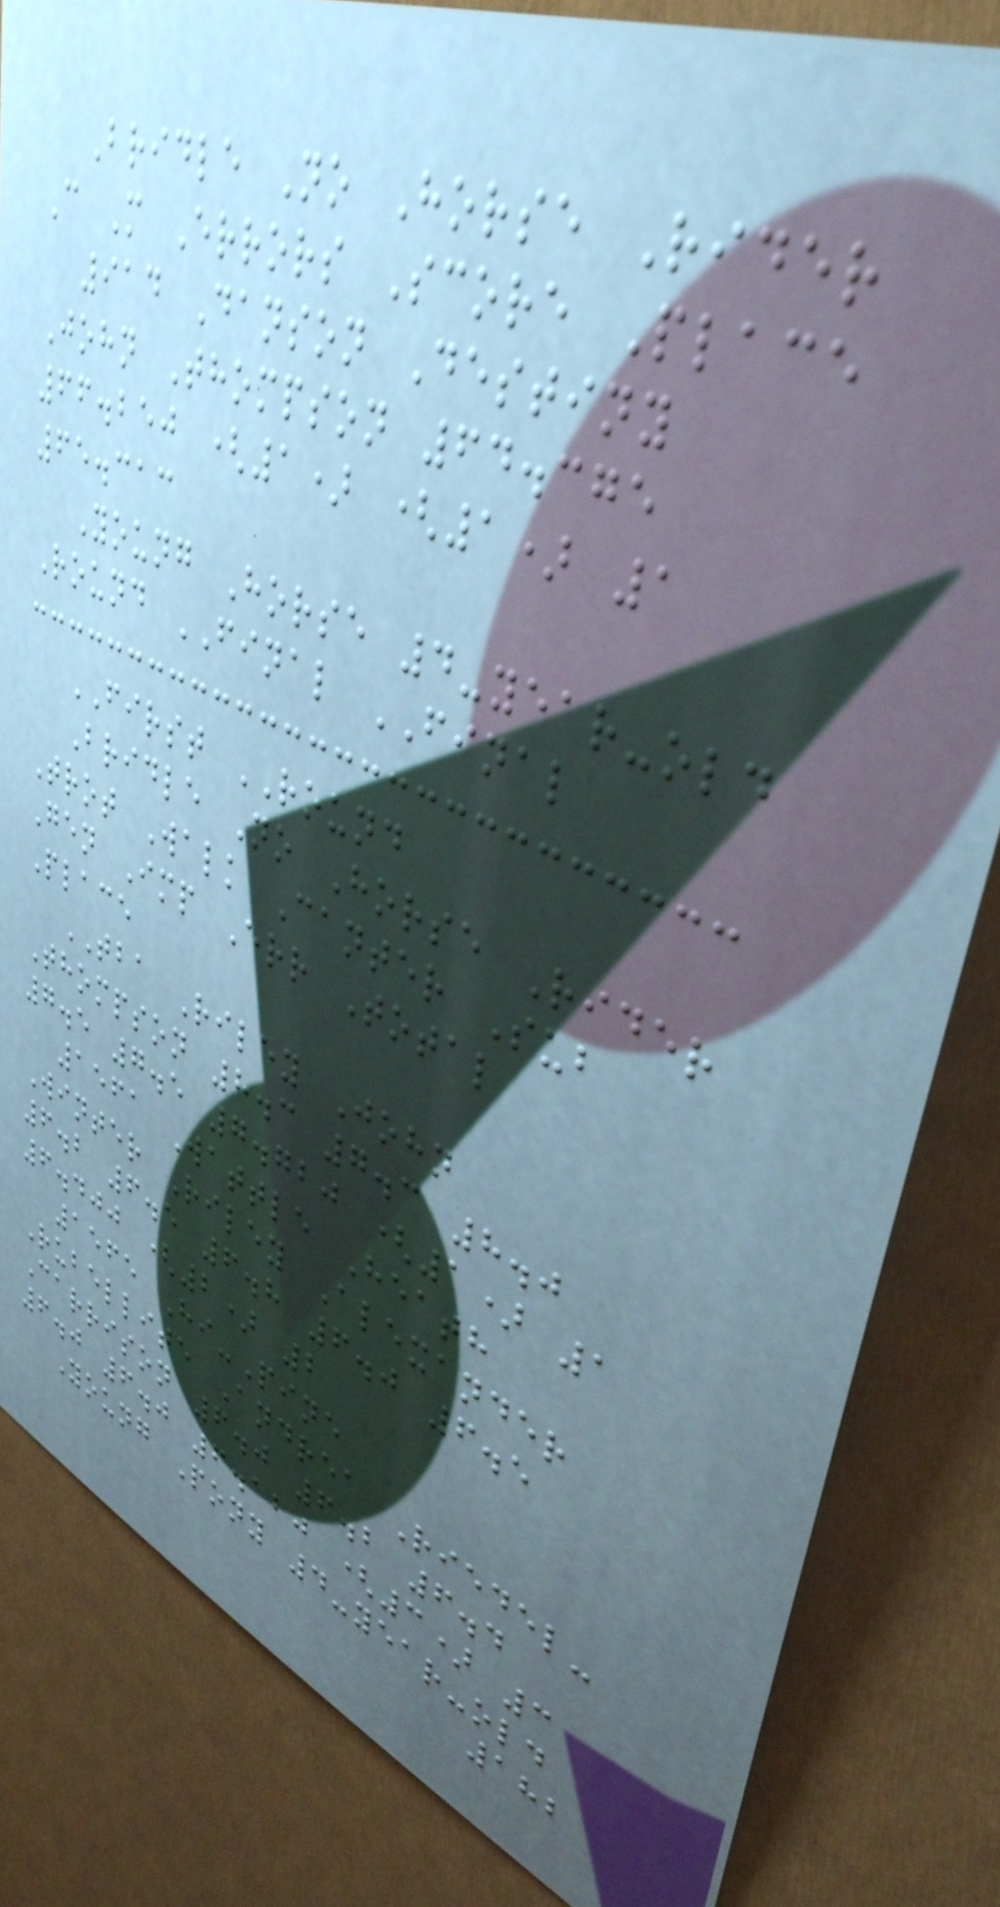Bridle No Horse Rider
C M Errors Score Place
914 Danson Destiny
John Thompson 64.375
66.250 (1) (1) 1
65.313
Young Horse 4-year-old
Round FINAL FINAL
FIRST ROUND
Bridle No Horse Rider
Trot Walk Canter Sub
Gen Imp Err Total
Place
TBA Riley John
Thompson 8.3 7.3 8.0
7.5 7.5 7.720 (1) 1
1561 Wattle Heath
Winter Riley Alexander
6.2 6.5 6.8 6.0 6.5
6.400 (2) 2
1565 Hi-Pine
Rubellite Andrea Riedel-
Carrison 6.0 6.2 6.4
6.0 6.0 6.120 (3) 3
Young Pony 4-year-old
182
